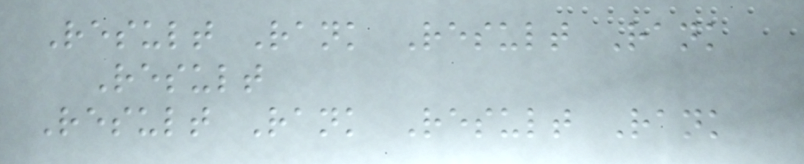Result Rank Result Rank
Result
Result Rank Result Rank
